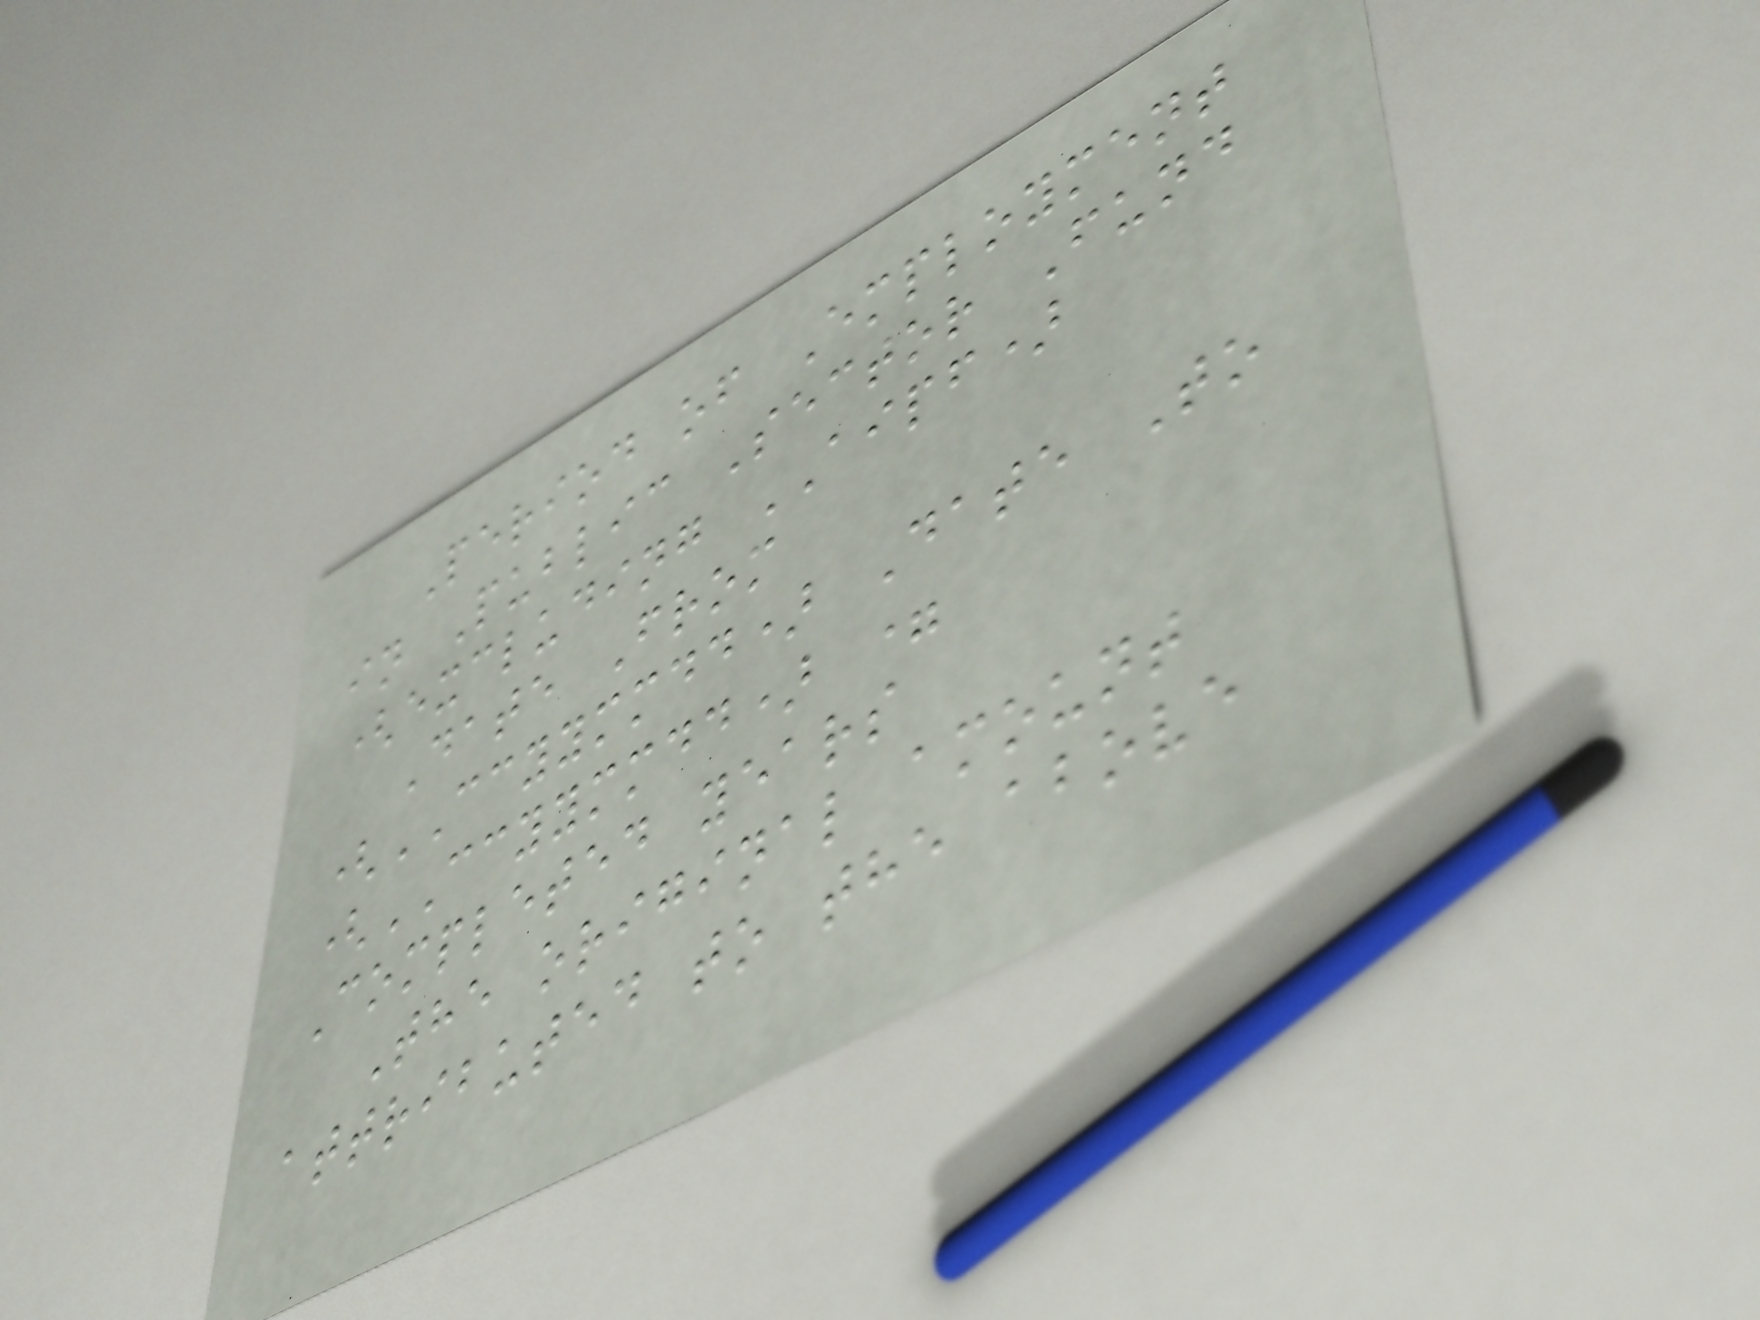Period of Employment
in Public Sector Fund
(excluding AIPF)
Date From
(CCYYMMDD) Date To
(CCYYMMDD) =
Completed years
The original amount
attributed to the above
